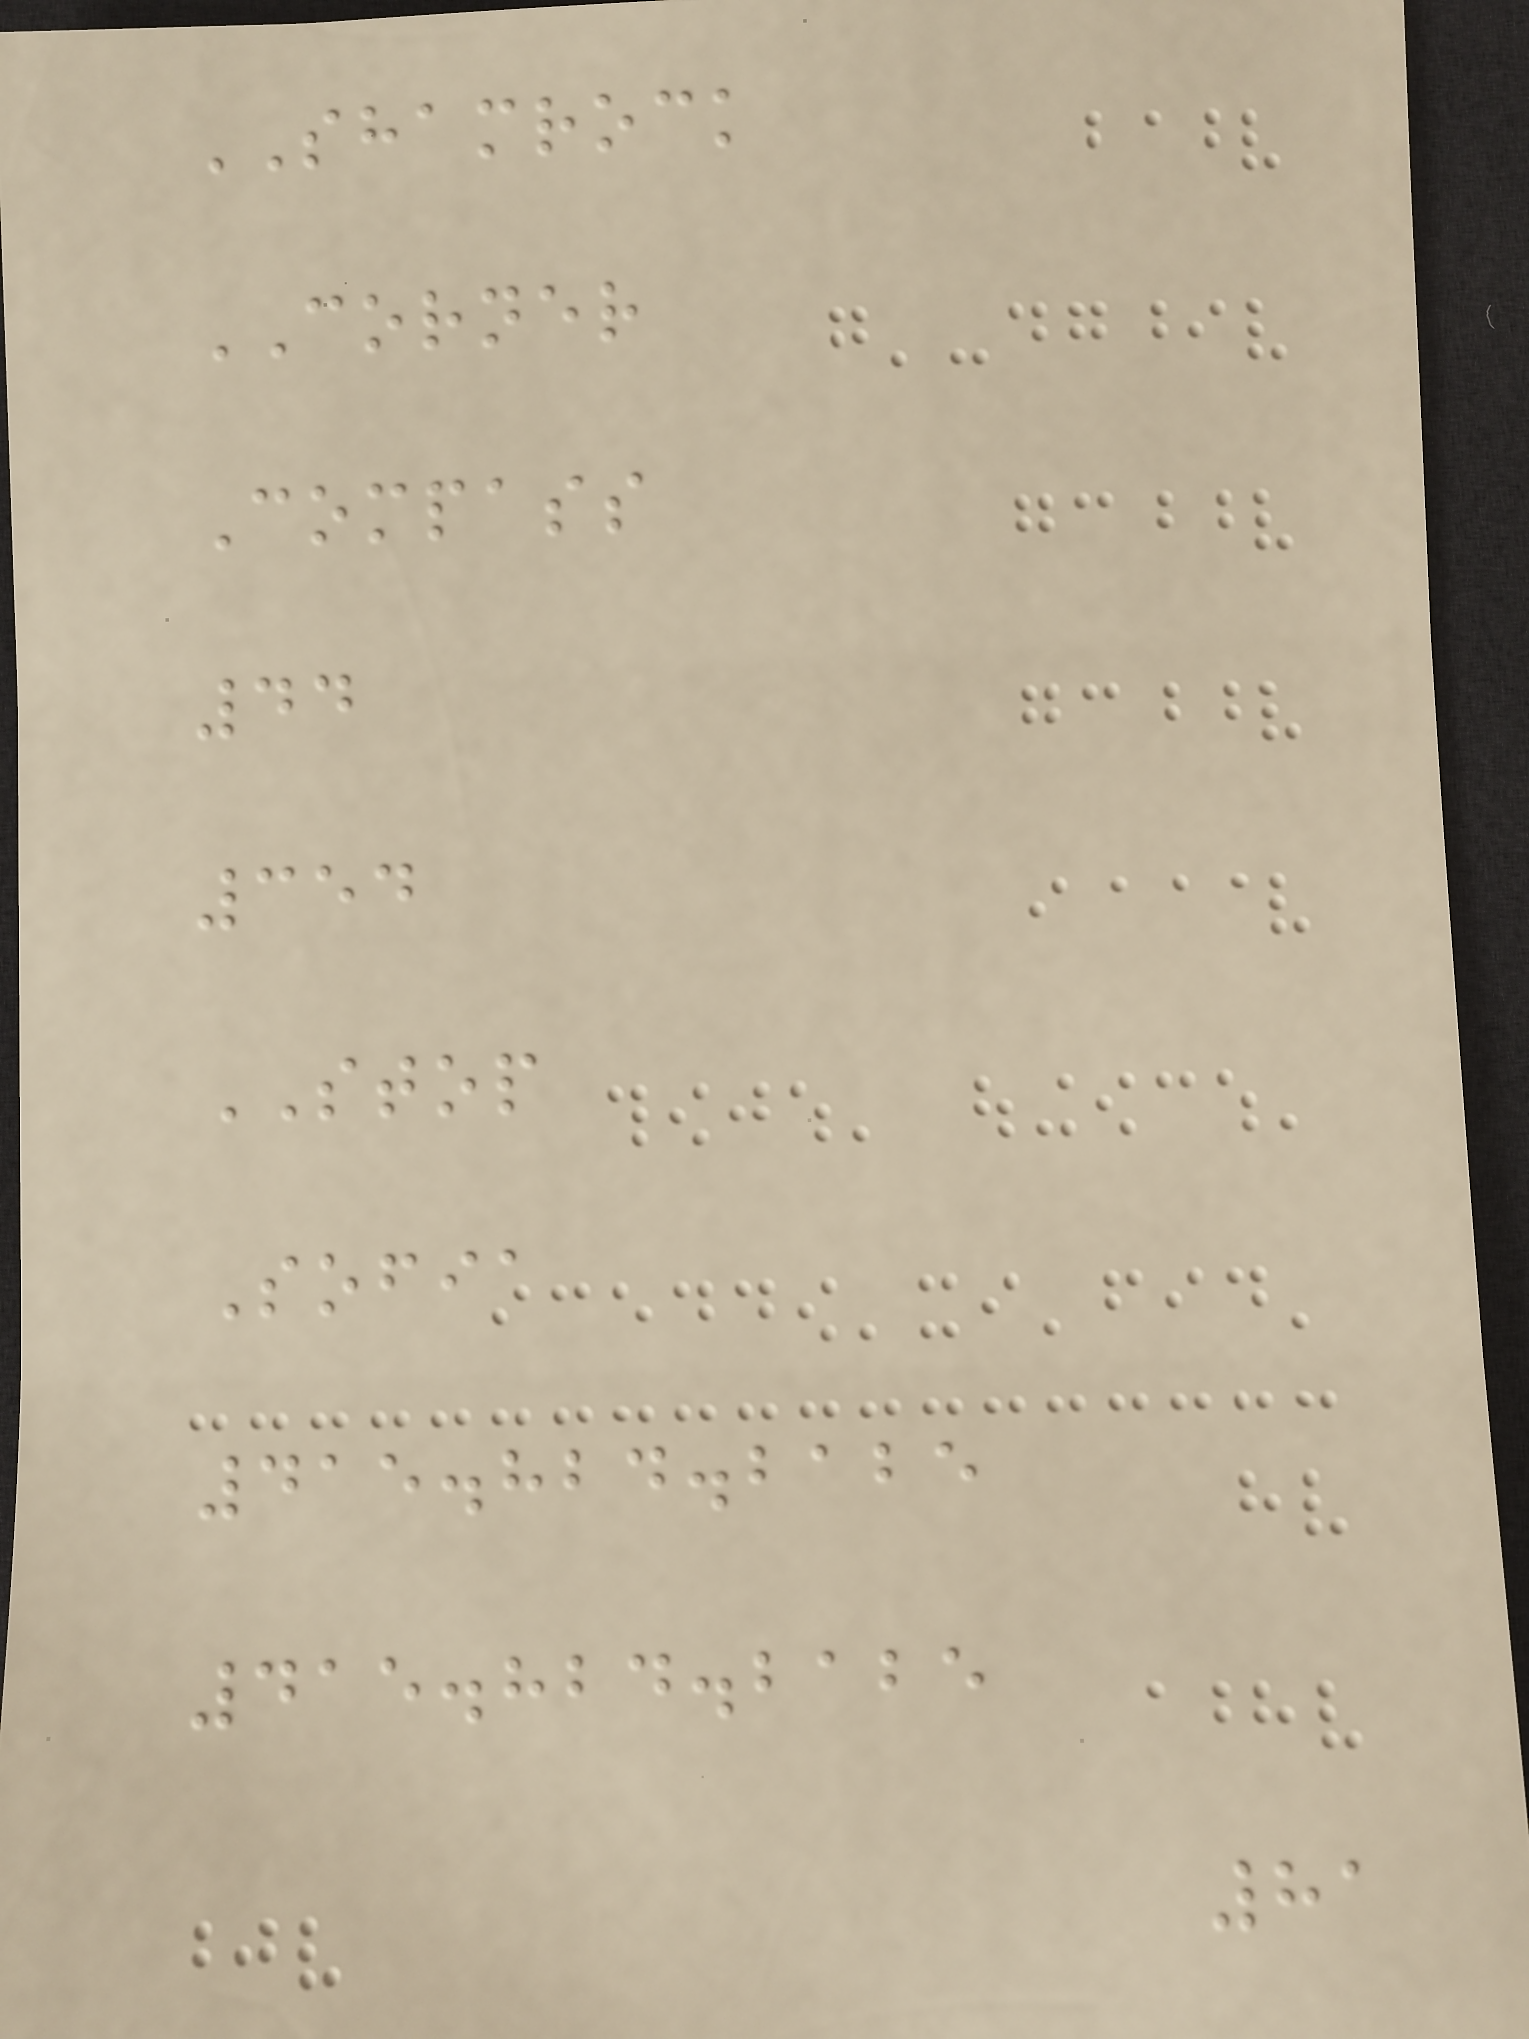SHAMROCK
CORNER
Compass
44
354
STOP
Sofia
415.824.2125
415.824.2125
81
